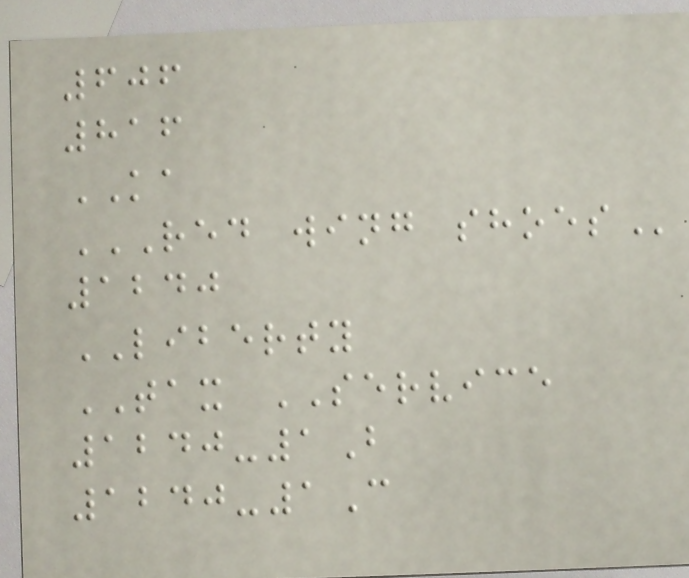606
816
KA
RED WING SHOES
1240
LIBERTY
TAX SERVICE
1240-1B
1240-1C
